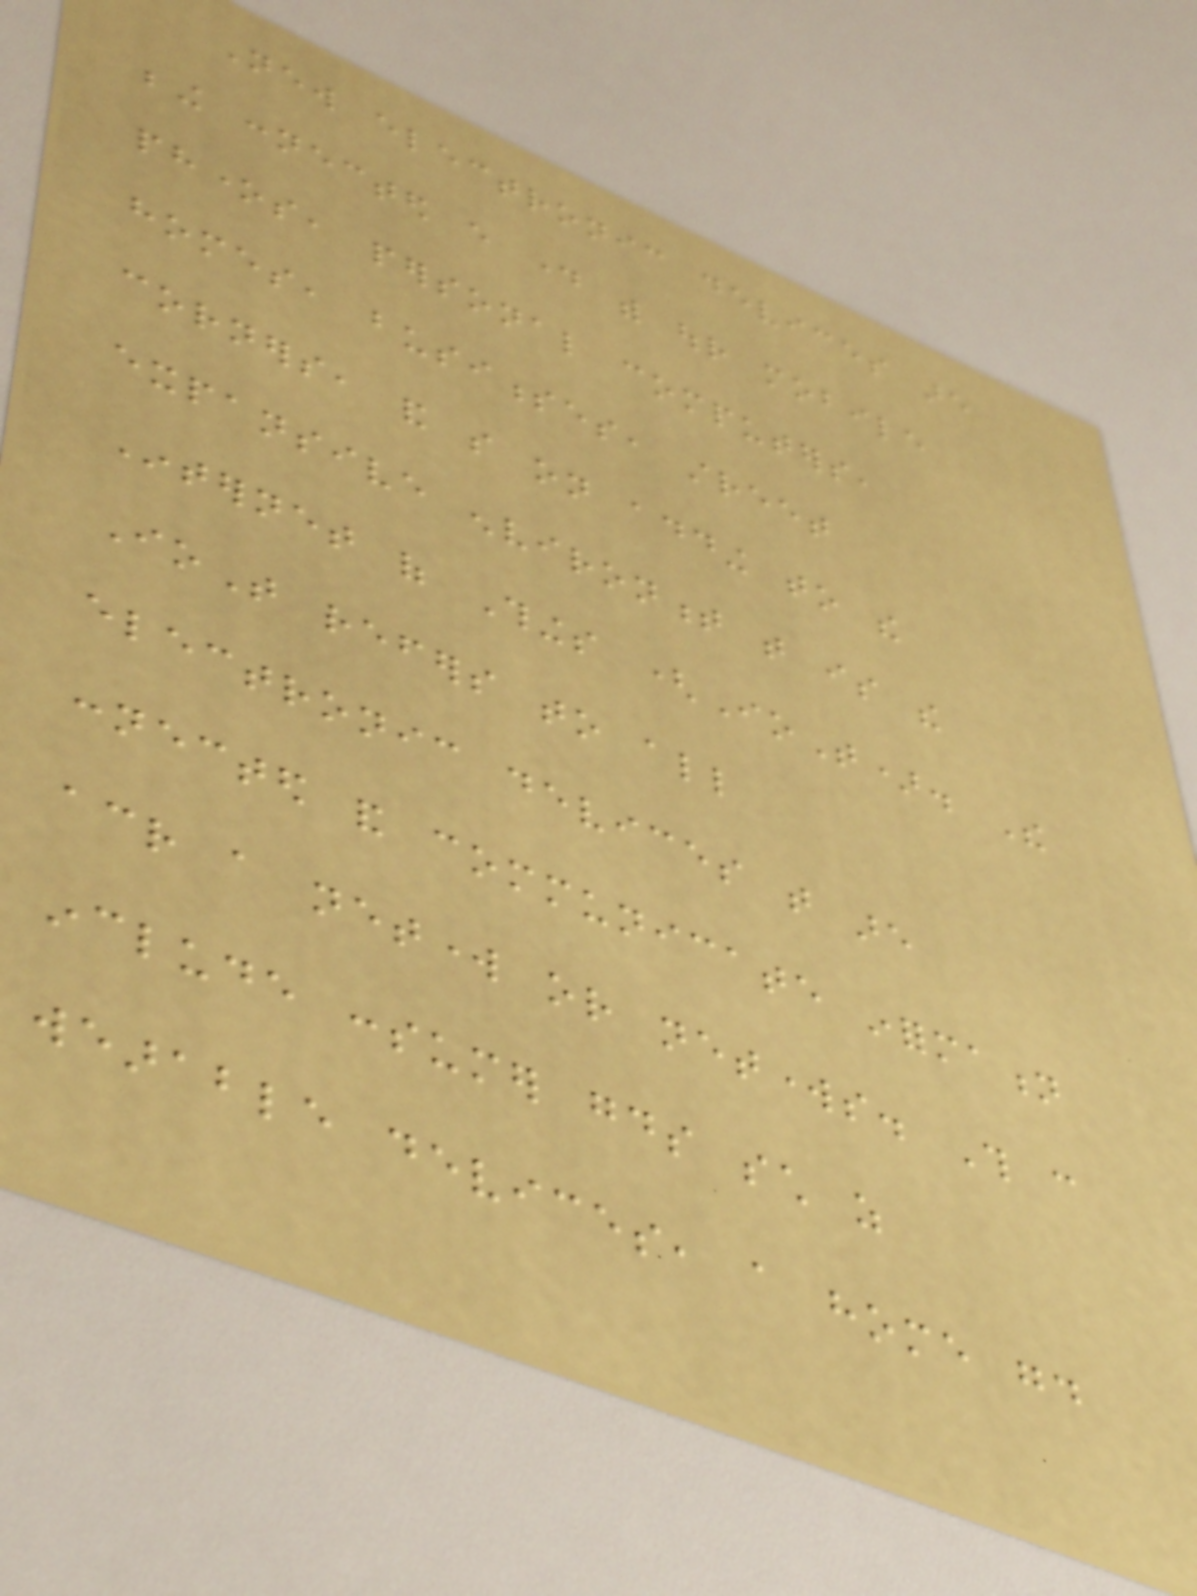New electronic devices are
being connected every day with our mobile
phones, personal computers,
homes, businesses, street
corners, and so on adding to the
expansive environment that is the
Internet of Things (IoT). The
IoT refers to all
electronic devices that are
connected and communicate information
across a network or networks. This can
include consumer goods such as
wearable devices, a home good
